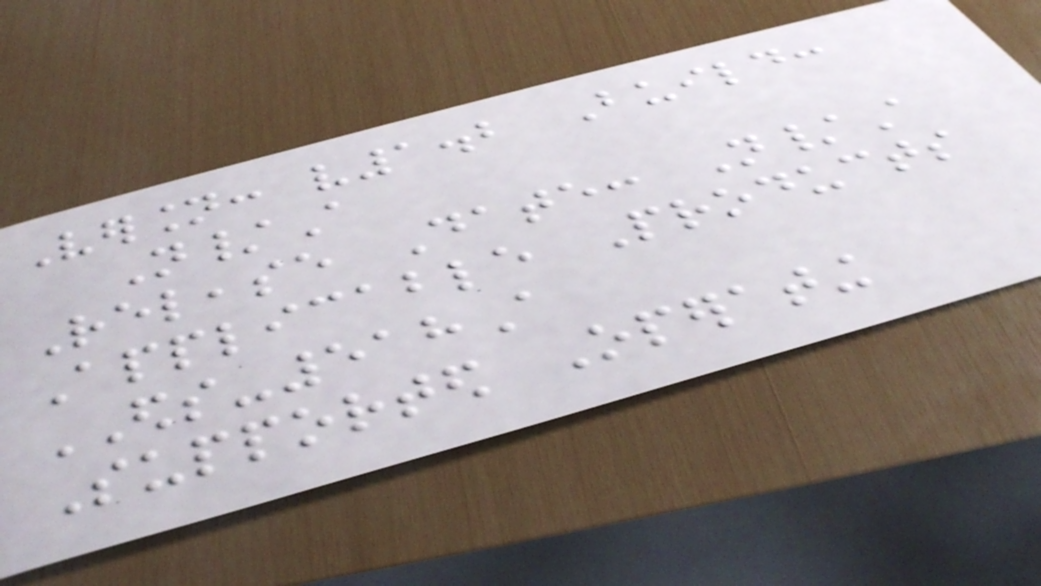Version: v1.2 Build:
N/A
Release Date: N/A
Applicable Products
EDS-518A
Supported Operating
